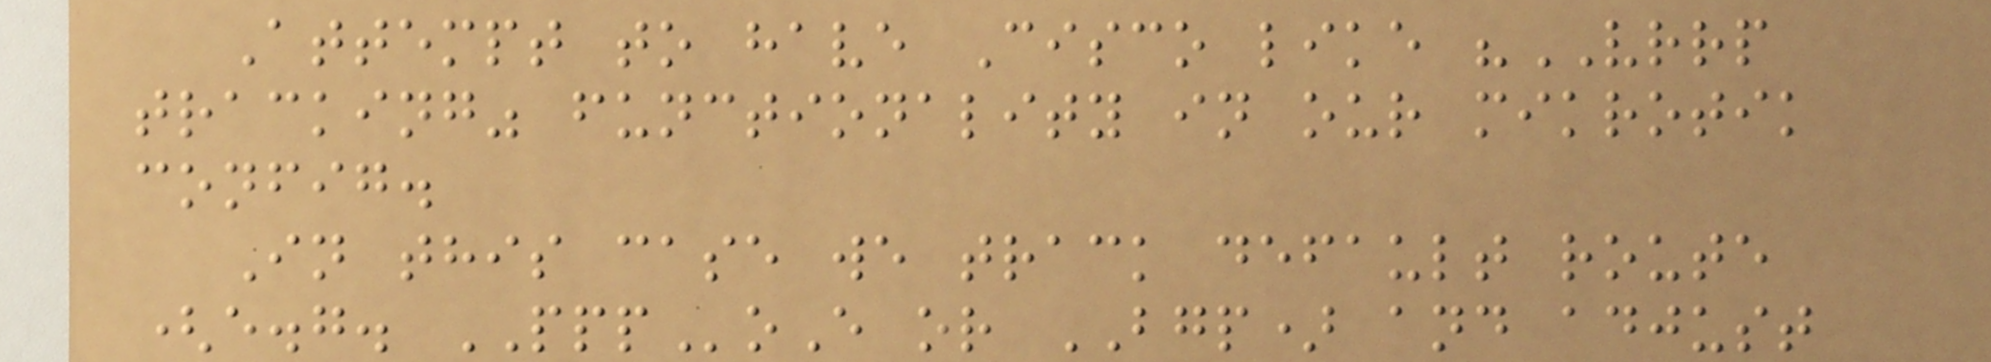Attempt to have Cisco like "VRRP
tracking" functionality in our mikrotik
config.
In this case we track default route
(e.g. PPPoE or BGP) and adjust
